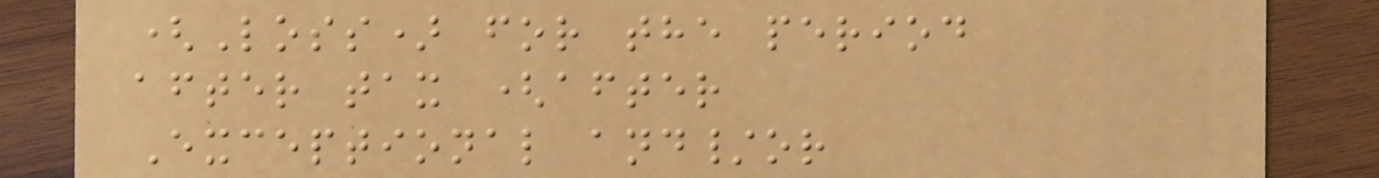(Loss) for the period
after tax (after
Exceptional and/or
